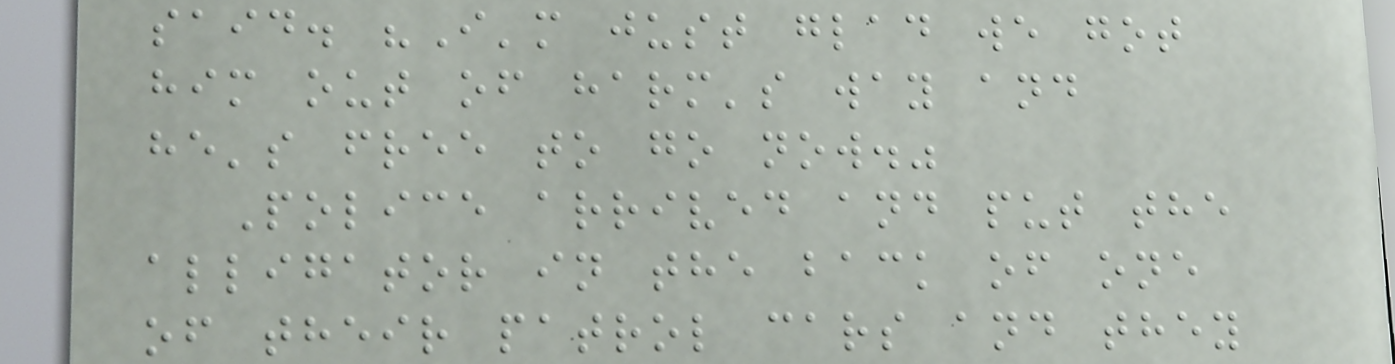said. "I'm just glad we got
him out of harm's way and
he's free to go now."
Police arrived and put the
alligator in the back of one
of their patrol cars and they
